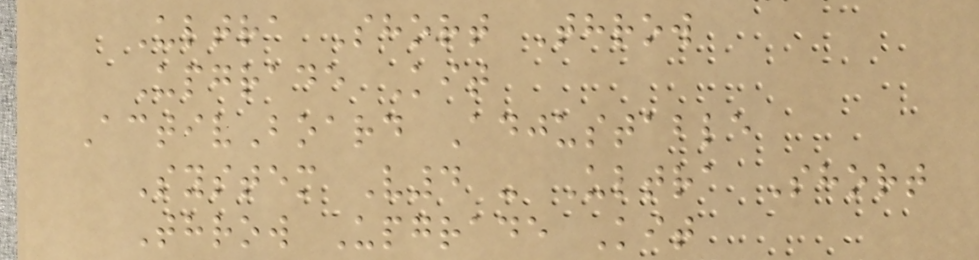Ultra Short Throw
Upgrade Kit
ActivBoard Adjustable
System V4 - Ultra Short
Throw Upgrade Kit
